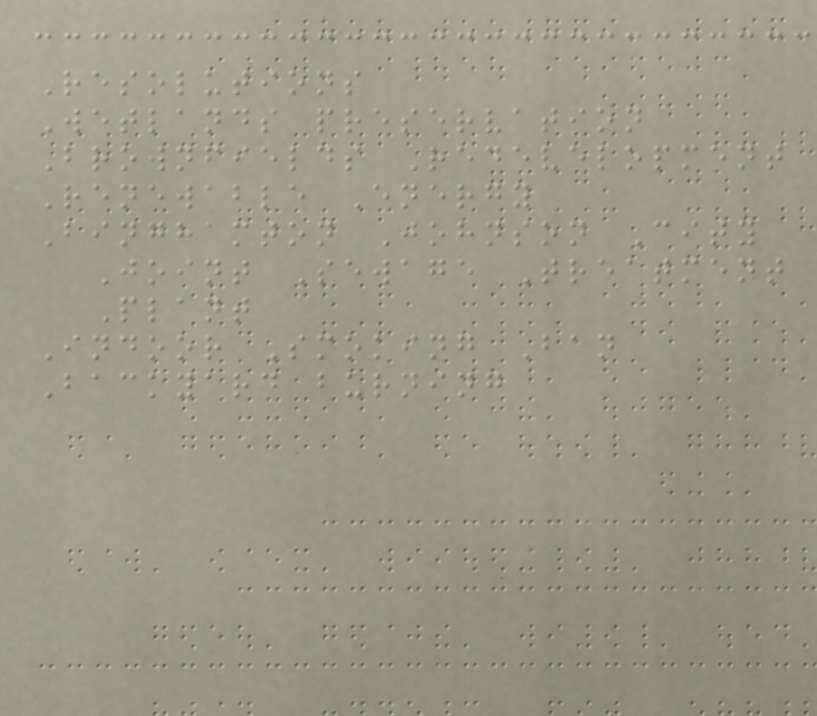Resolutions
Wetlands preservation
Brownfields Redevelopment
Renewable Energy
Binghamton Johnson City
Joint Sewage Treatment
Plant
Indoor Smoking Ban
Backyard burning
